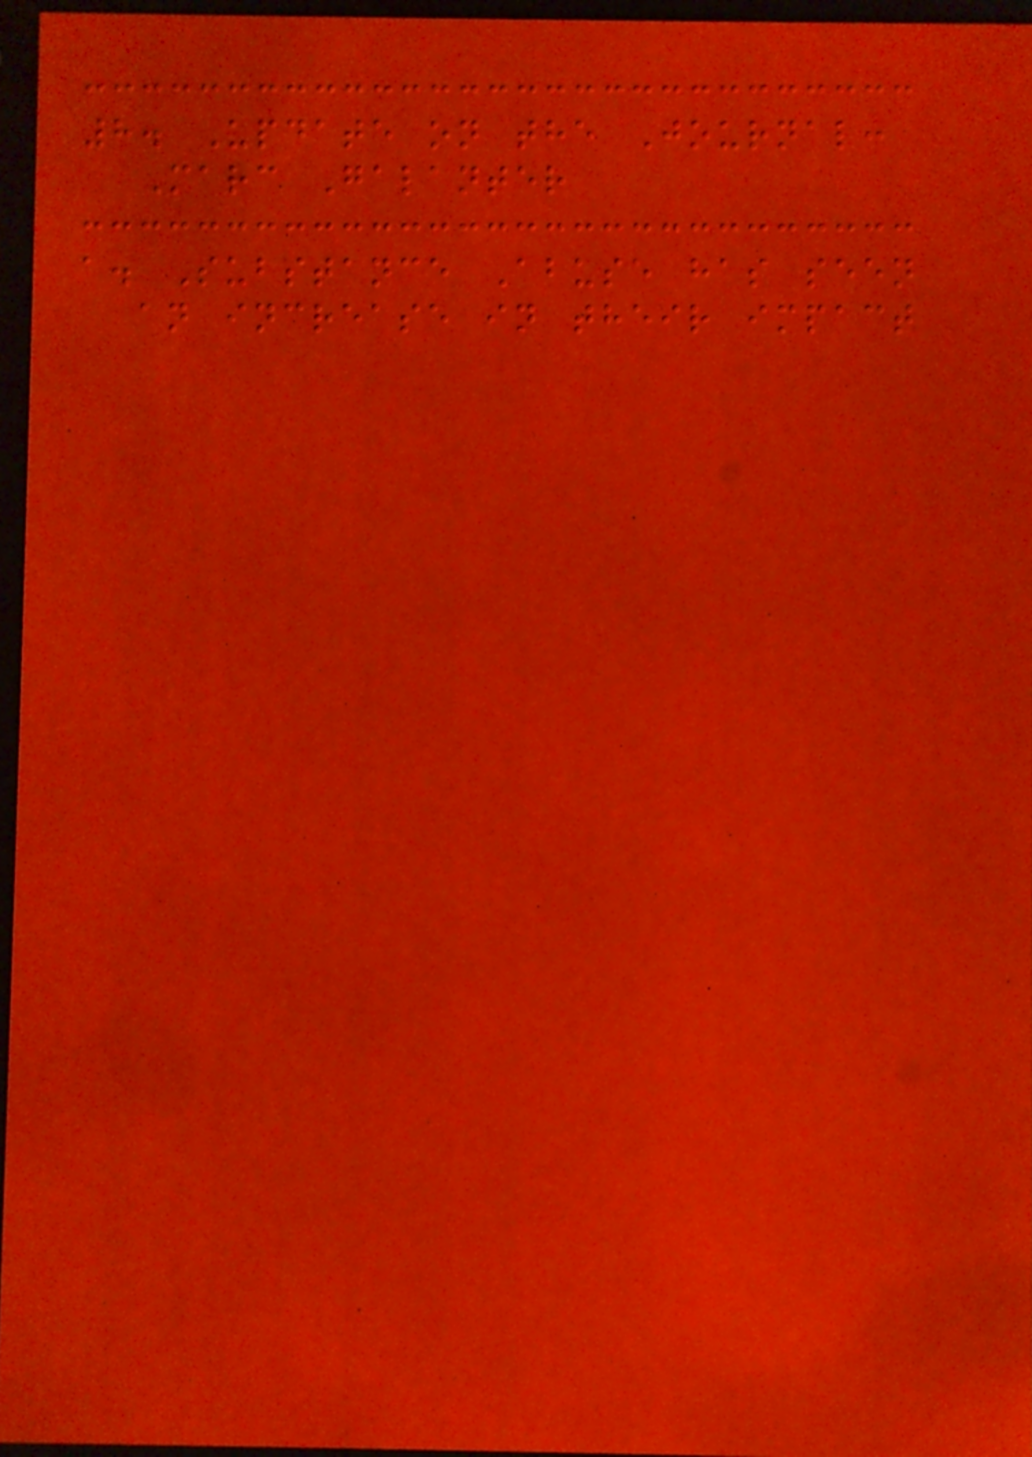8. Update on the Journal:
Marc Galanter
a. Substance Abuse has seen
an increase in their impact
